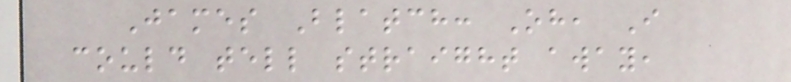James Blatch: Oh, I
could tell straight away,
